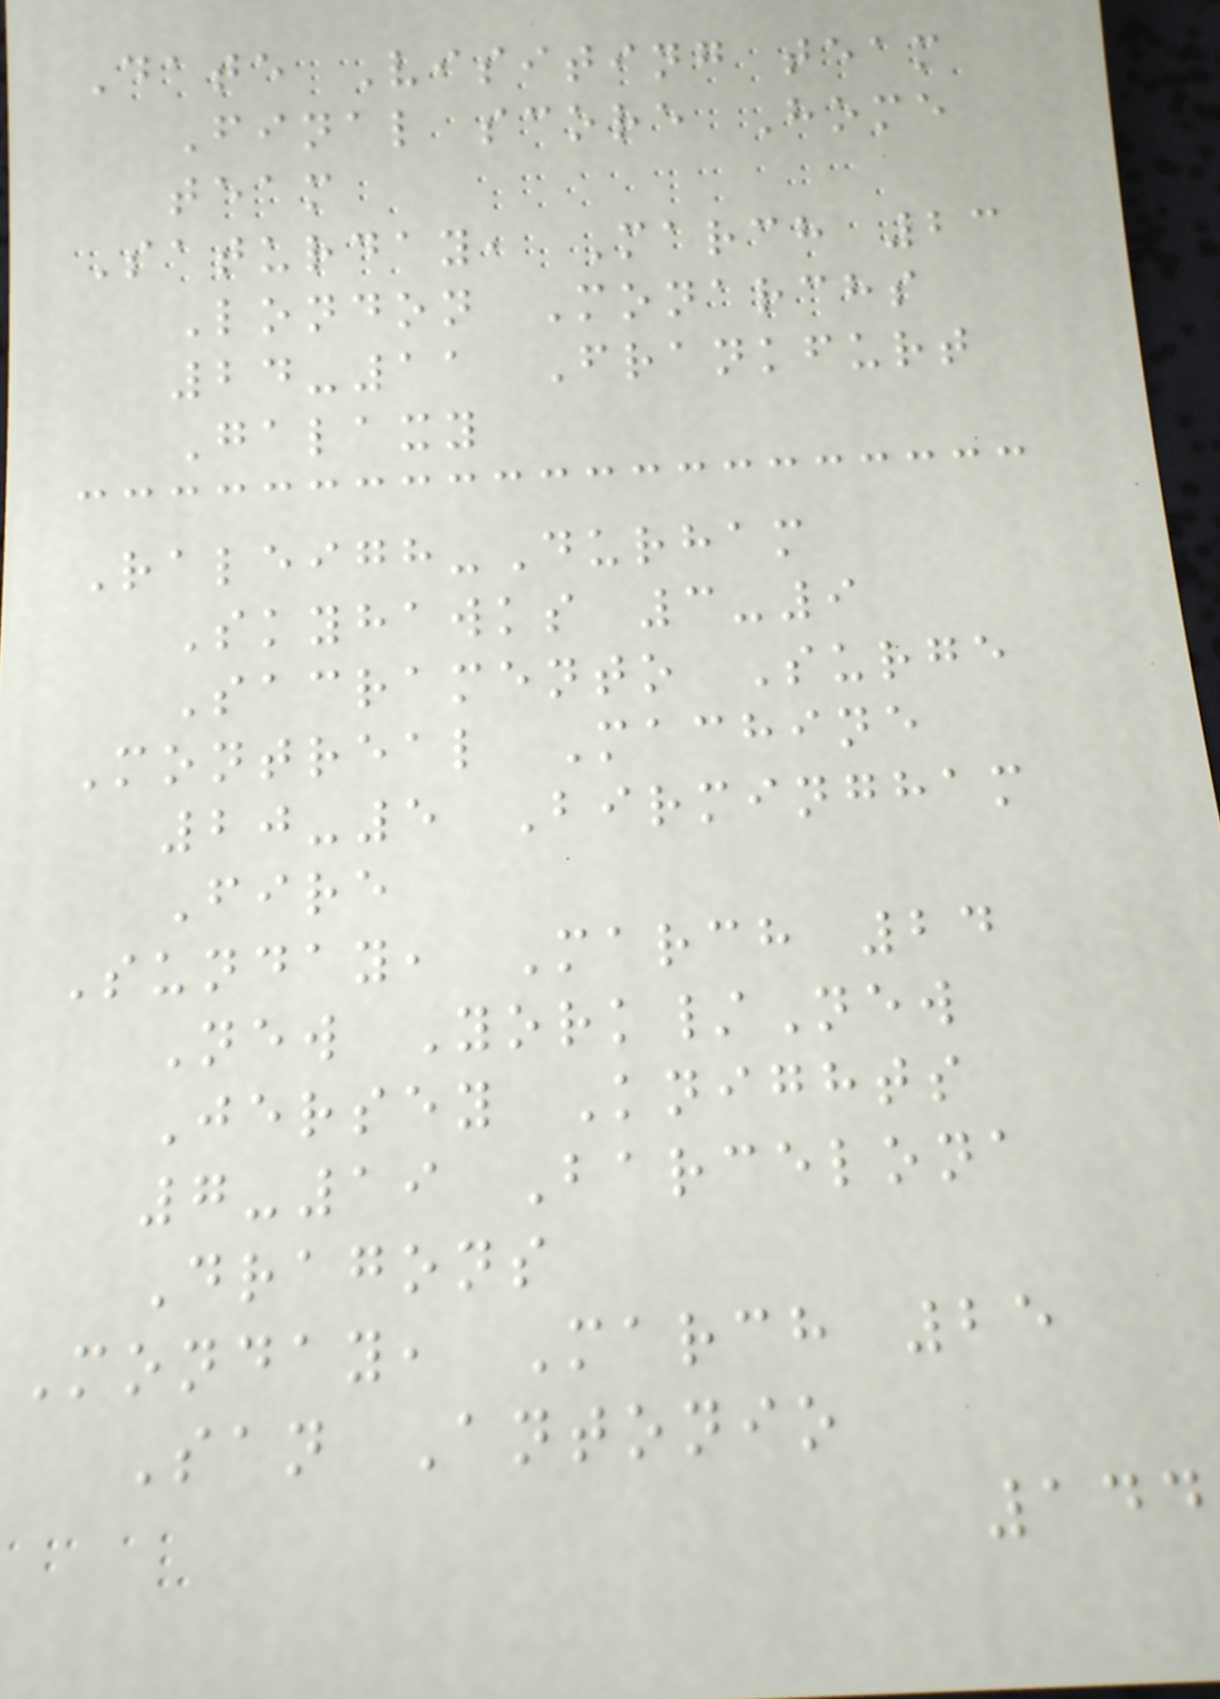Date Visiting team
Final score Home
team
Saturday, March 23
London Monarchs
24-11 Frankfurt
Galaxy
Raleigh-Durham
Skyhawks 3-9
Sacramento Surge
Montreal Machine
20-5 Birmingham
Fire
Sunday, March 24
New York/New
Jersey Knights
7-19 Barcelona
Dragons
Monday, March 25
San Antonio
144
